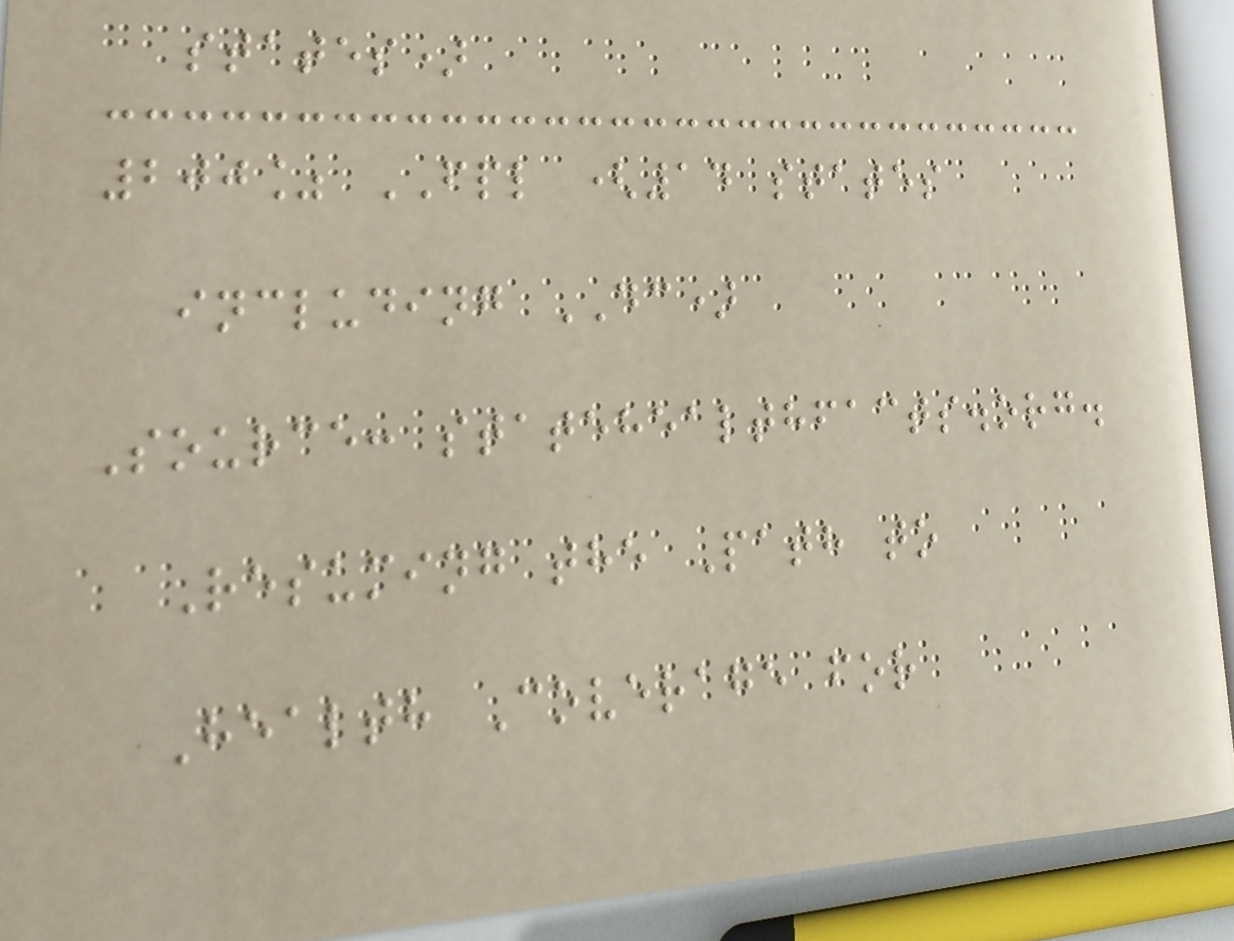states)
200% FPL (14 states
including DC)
Source: statehealthfacts.org.
Resuming the Path to
Health Coverage for
